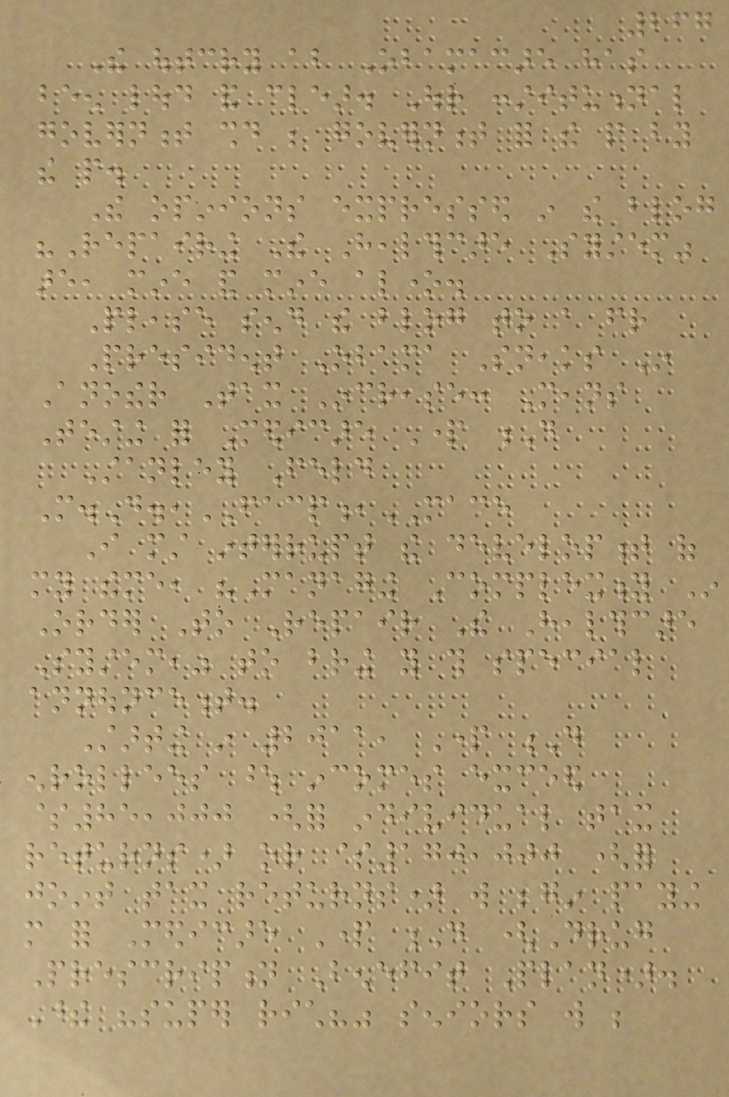267
The outcry about Obamacare has
been loud and clear. Our constitutional
government should be government for the people by
the people.
The opinions expressed in the blog
"Repairing The Healthcare System"
are, mine and mine alone.
Please send the blog to a friend
President Obama Sneaks In
Another Tax Increase: Means
Testing for Medicare Part D
Stanley Feld
M.D.,FACP,MACE
I must interrupt the development of
my theme, "Managing Complexity In
Order To Repair The Healthcare
System," to bring you this special
announcement.
Starting in 2011, Part D
enrollees whose incomes exceed
$85,000 (for individual tax
returns) or $170,000 (for
joint tax returns) will begin paying
more for Medicare Part D (Drug
Prescription Benefit Plan).
These "super rich?" seniors will be
